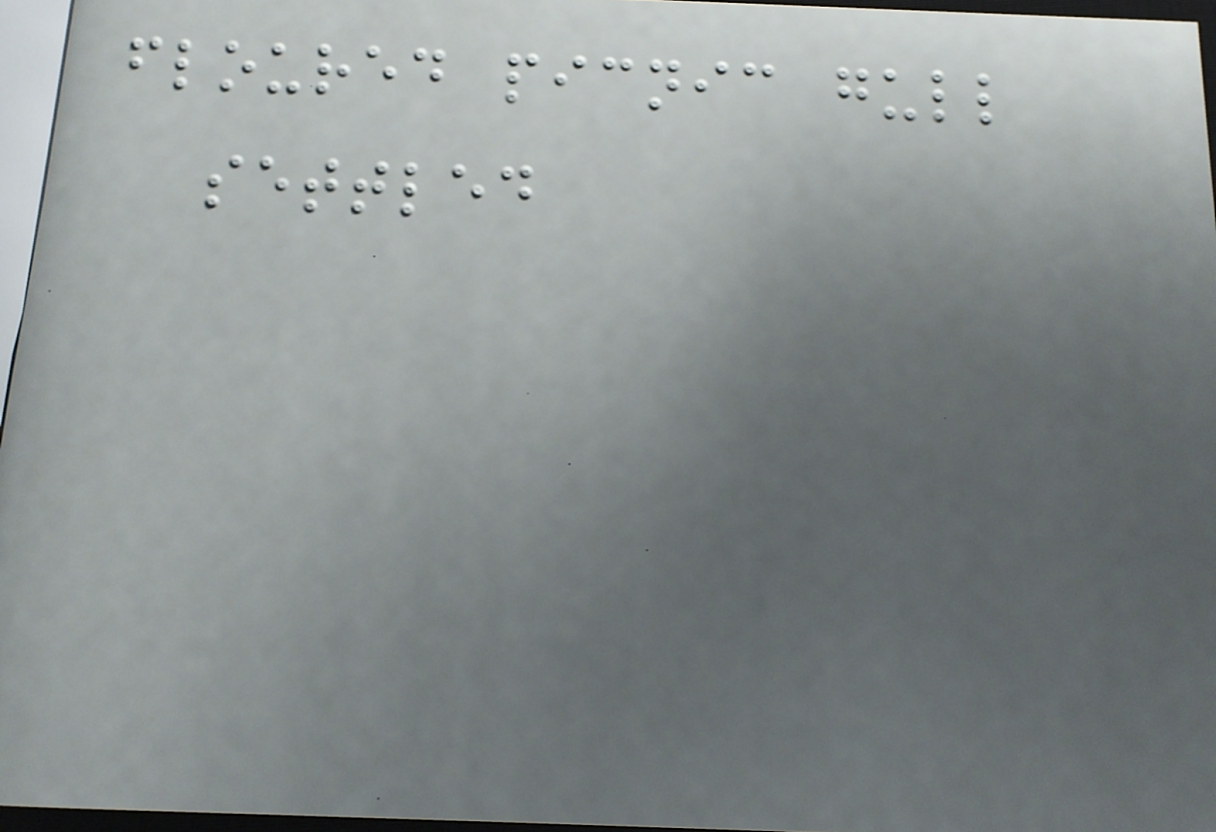floured picnic gull
settled
